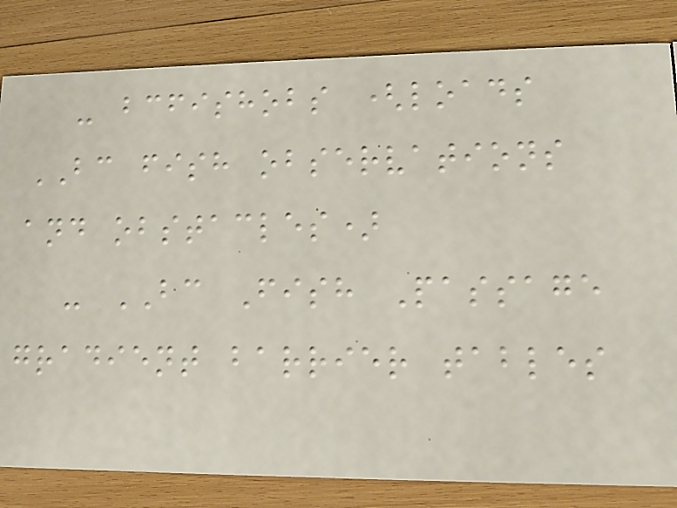- bcfishobs (loads
BC fish observations
and obstacles)
- BC Fish Passage
gradient barrier tables
